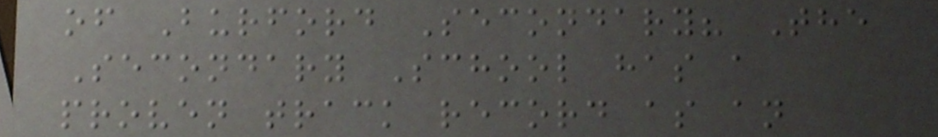of Burford Secondary? The
Secondary School has a
proven track record as an
